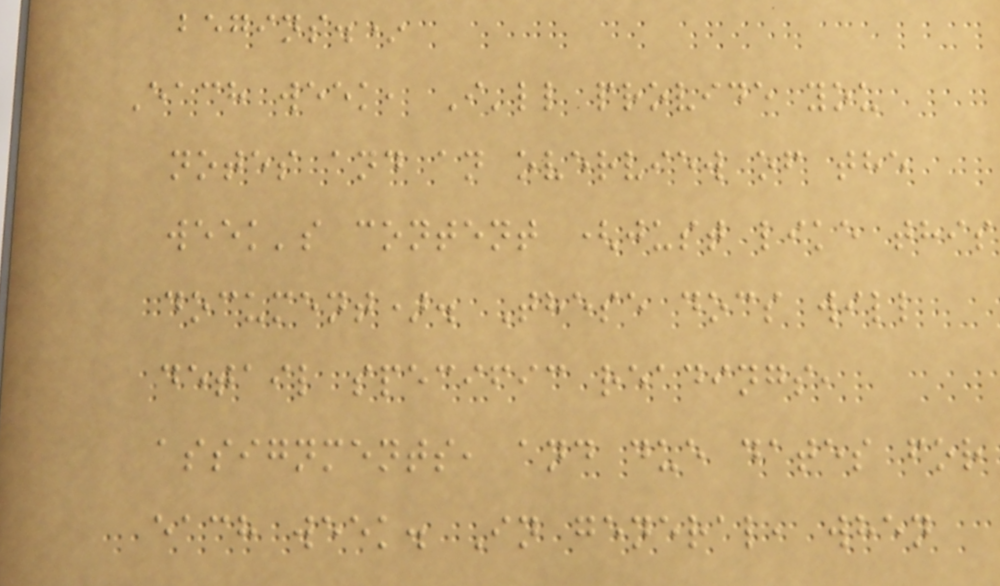begins.*
Each week, I'll provide you
notes and an overview of the
week's content (just like this
document). These docs will
detail specific readings,
assignments, and due dates for
each week. In general, when
